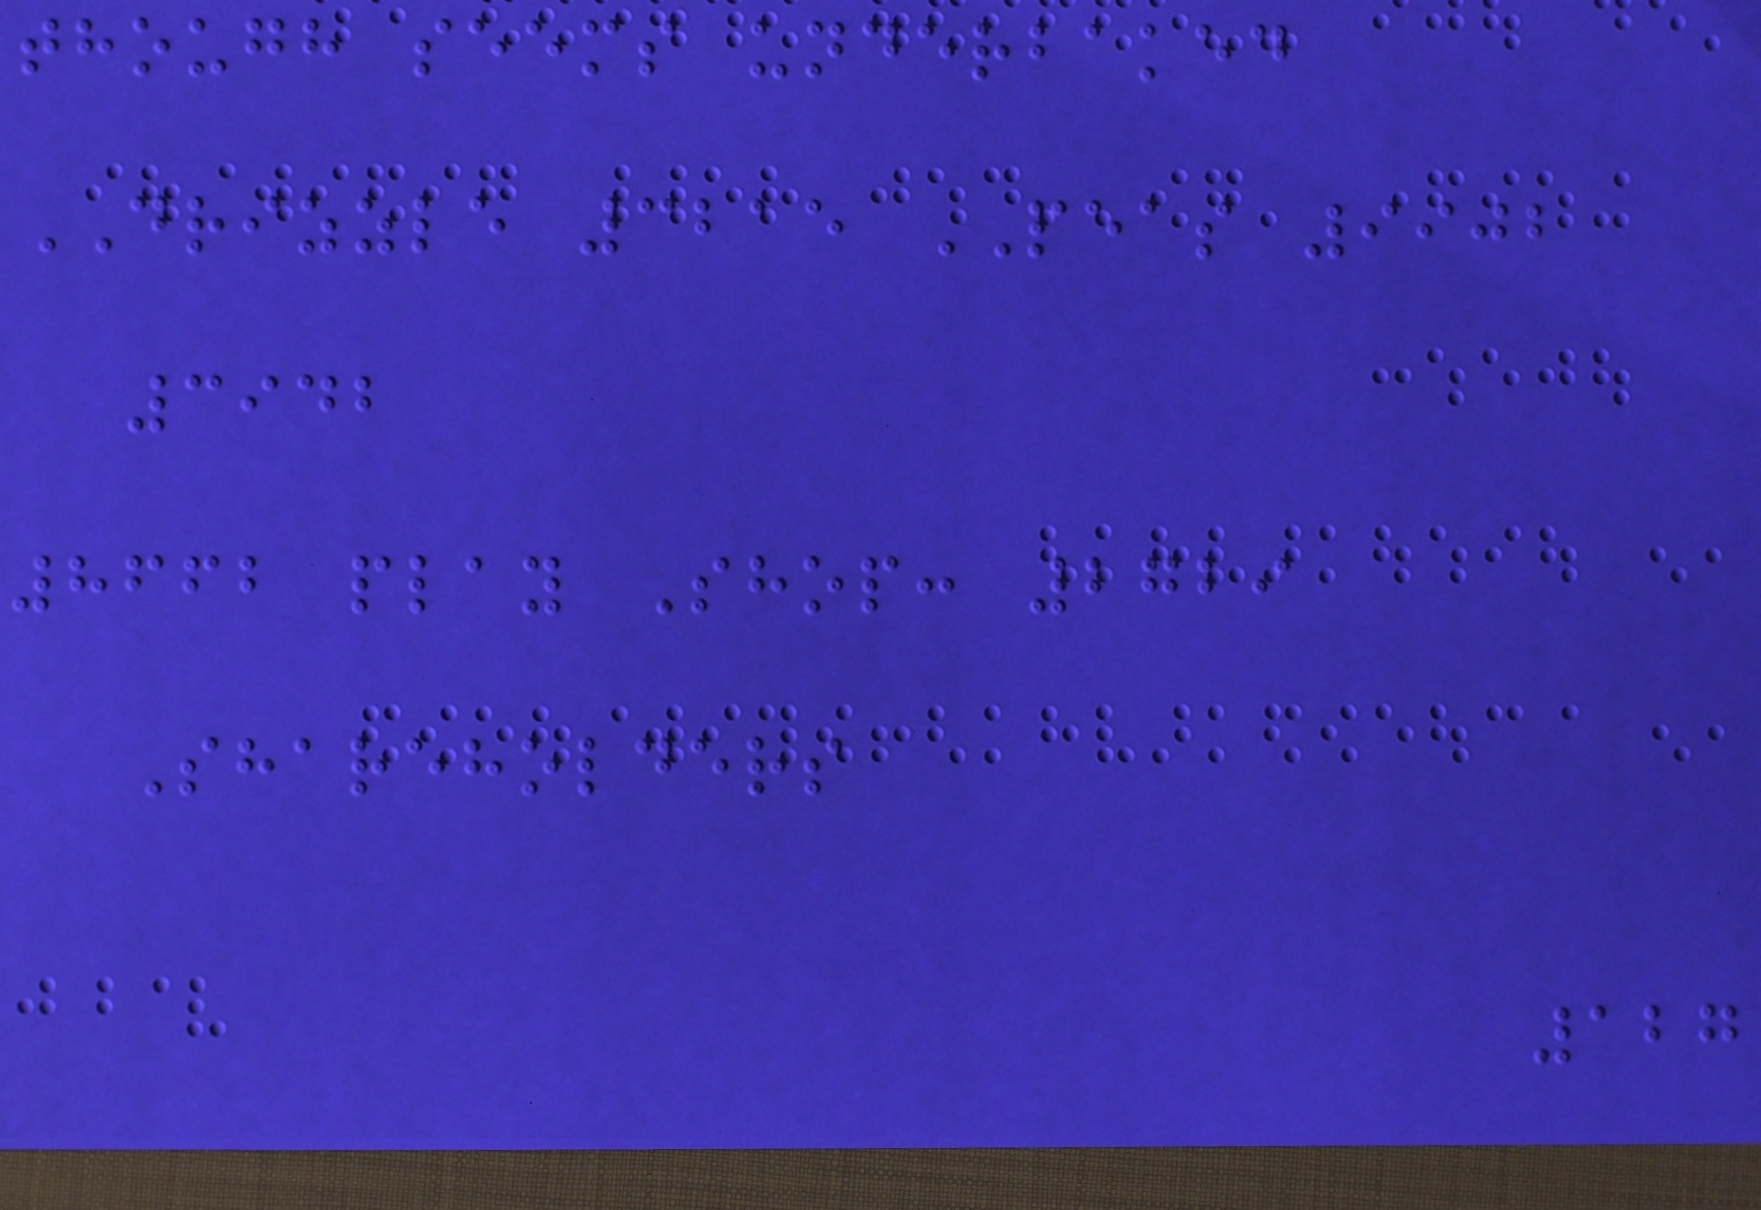though seems underbaked
DRIZZLE 3215 PEAS 9902
3942
8662 play Shop: 2729
Shareholders
127
